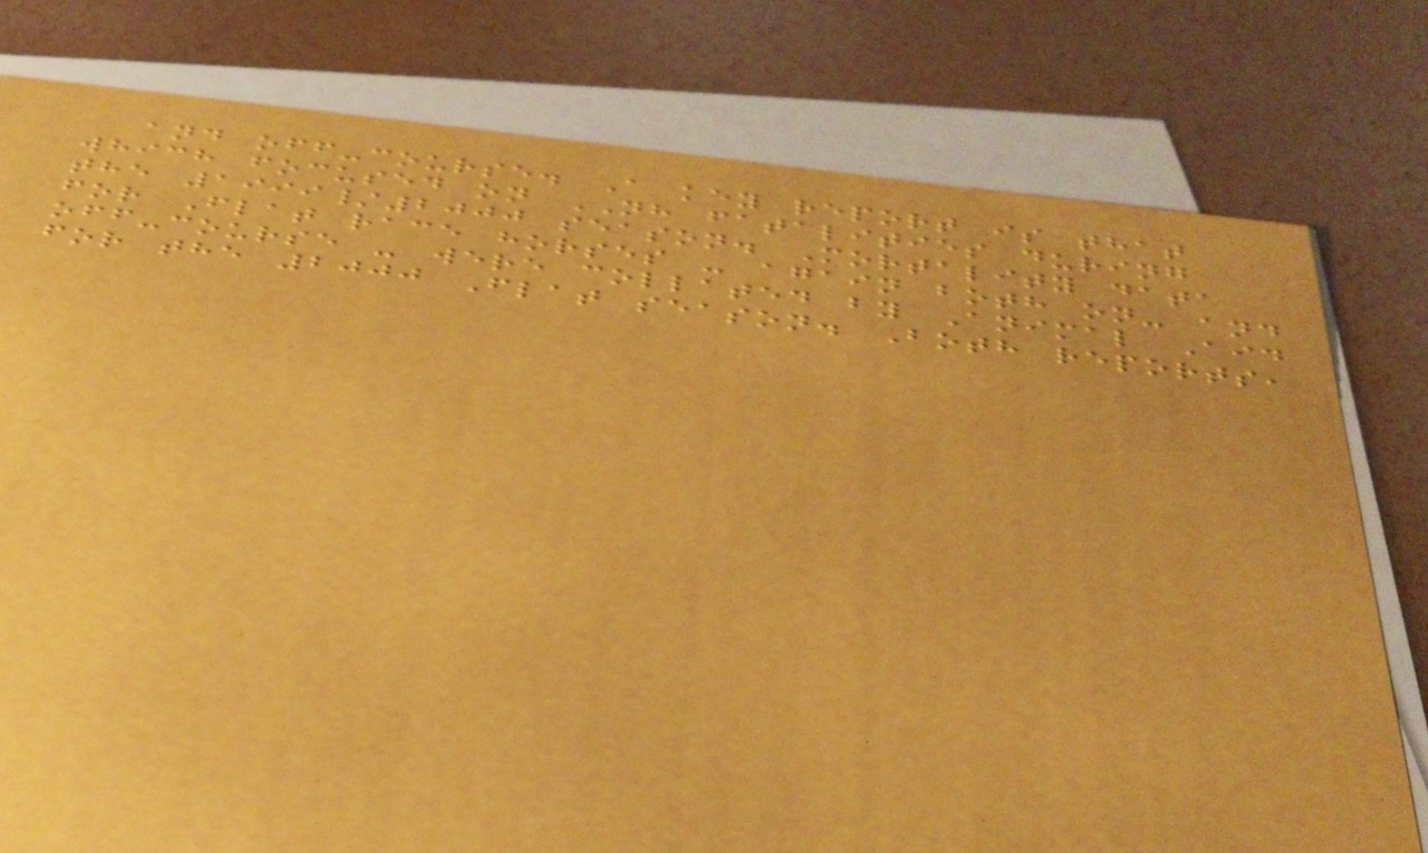and off-course. A key report is that
which focused on NH fatalities during
the 1999/2000 season. Mortality data
for Flat race horses - again both on- and
off-course - were collated by Animal Aid
for the 2000 Flat season. Both reports,
